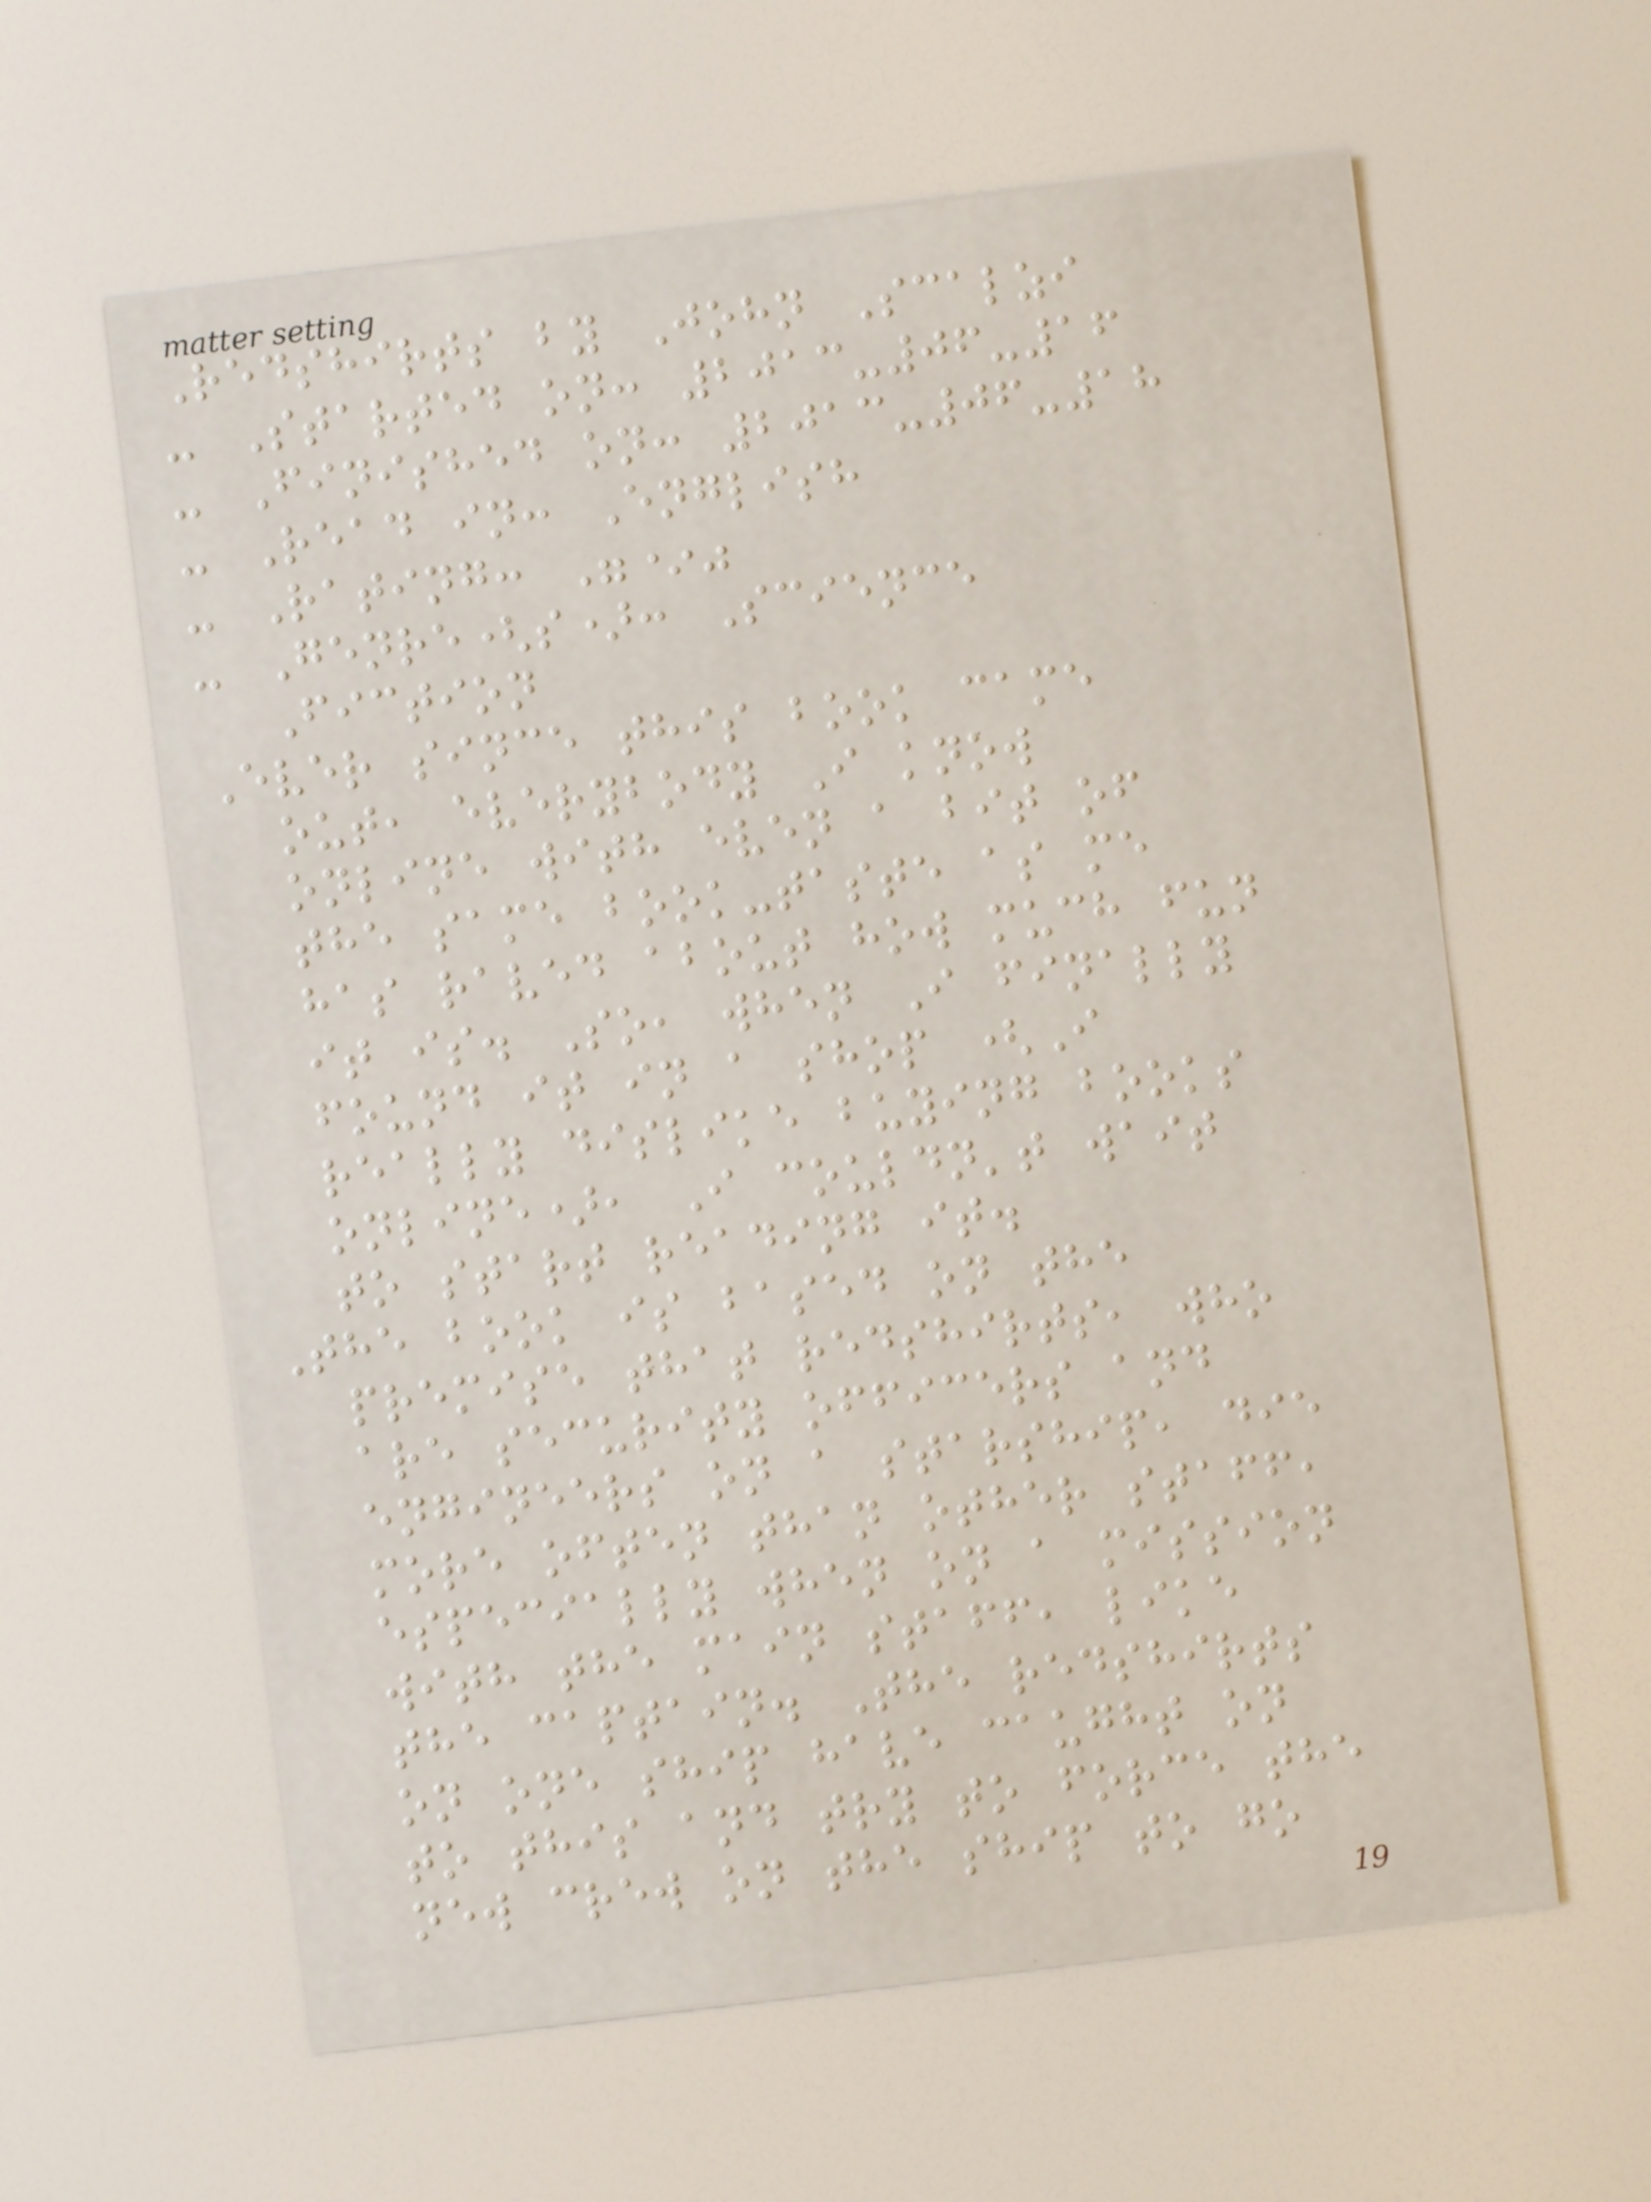Redshirts by John Scalzi
- Started on: 2013-06-16
- Finished on: 2013-06-18
- Read in: English
- Rating: "*"
- Genre(s): Science
Fiction
Ever since this book came
out, everybody I know
online with even a bit of
the same book-taste as me
has raved about how much fun
it is. So, when I finally
found it in a shop (I
really dislike buying books
online), I couldn't wait
to start reading it.
The book is based on the
premise that redshirts, who
are security officers and
engineers on a starship, die
more often than other staff,
especially when on a mission
with the main staff, like
the captain. The redshirts
on one ship have caught on
to this and try to force the
new crew on the ship to go
